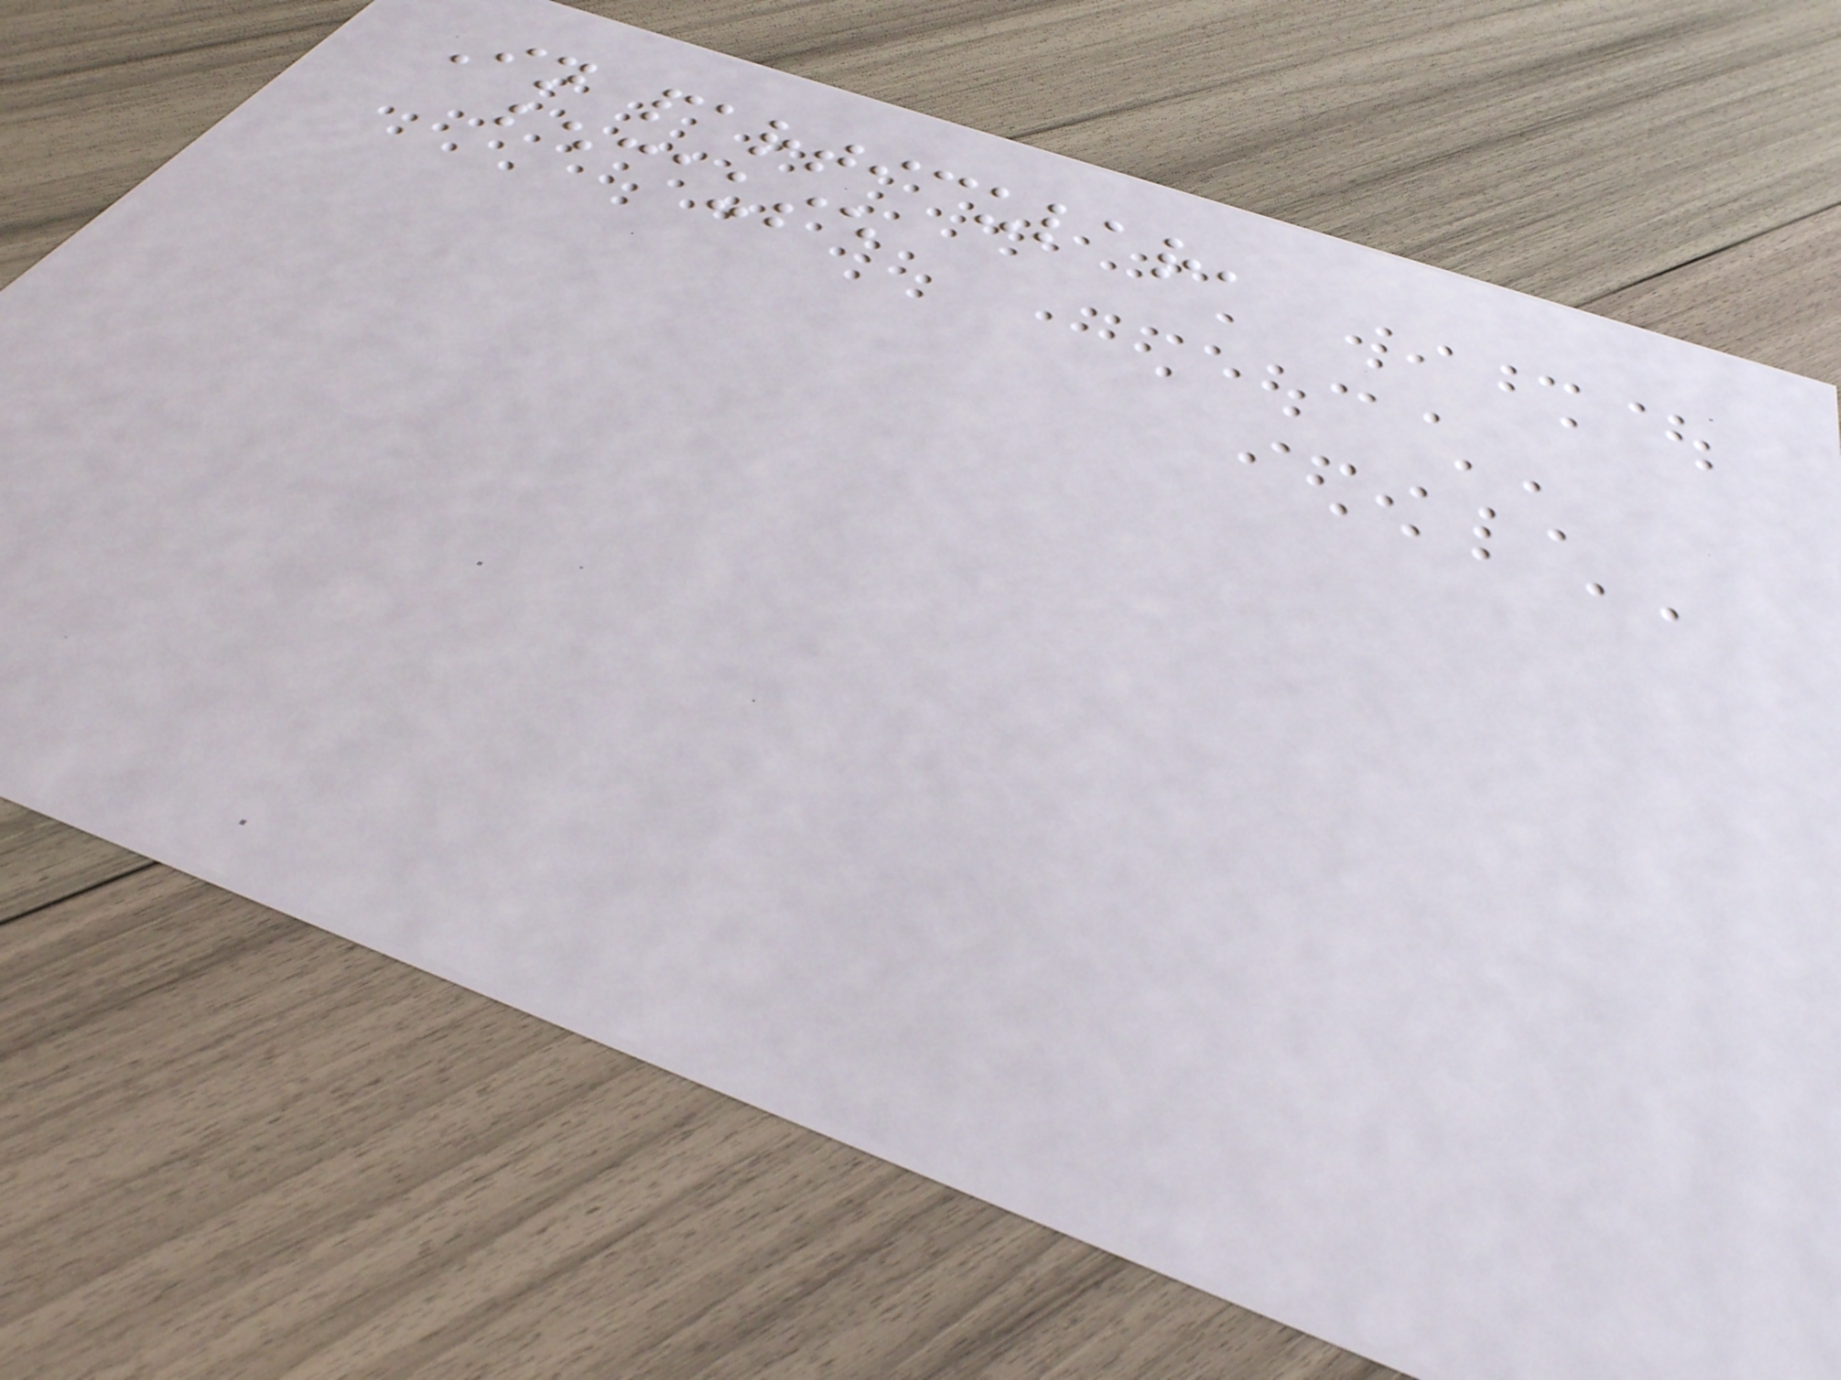In particular,
because
